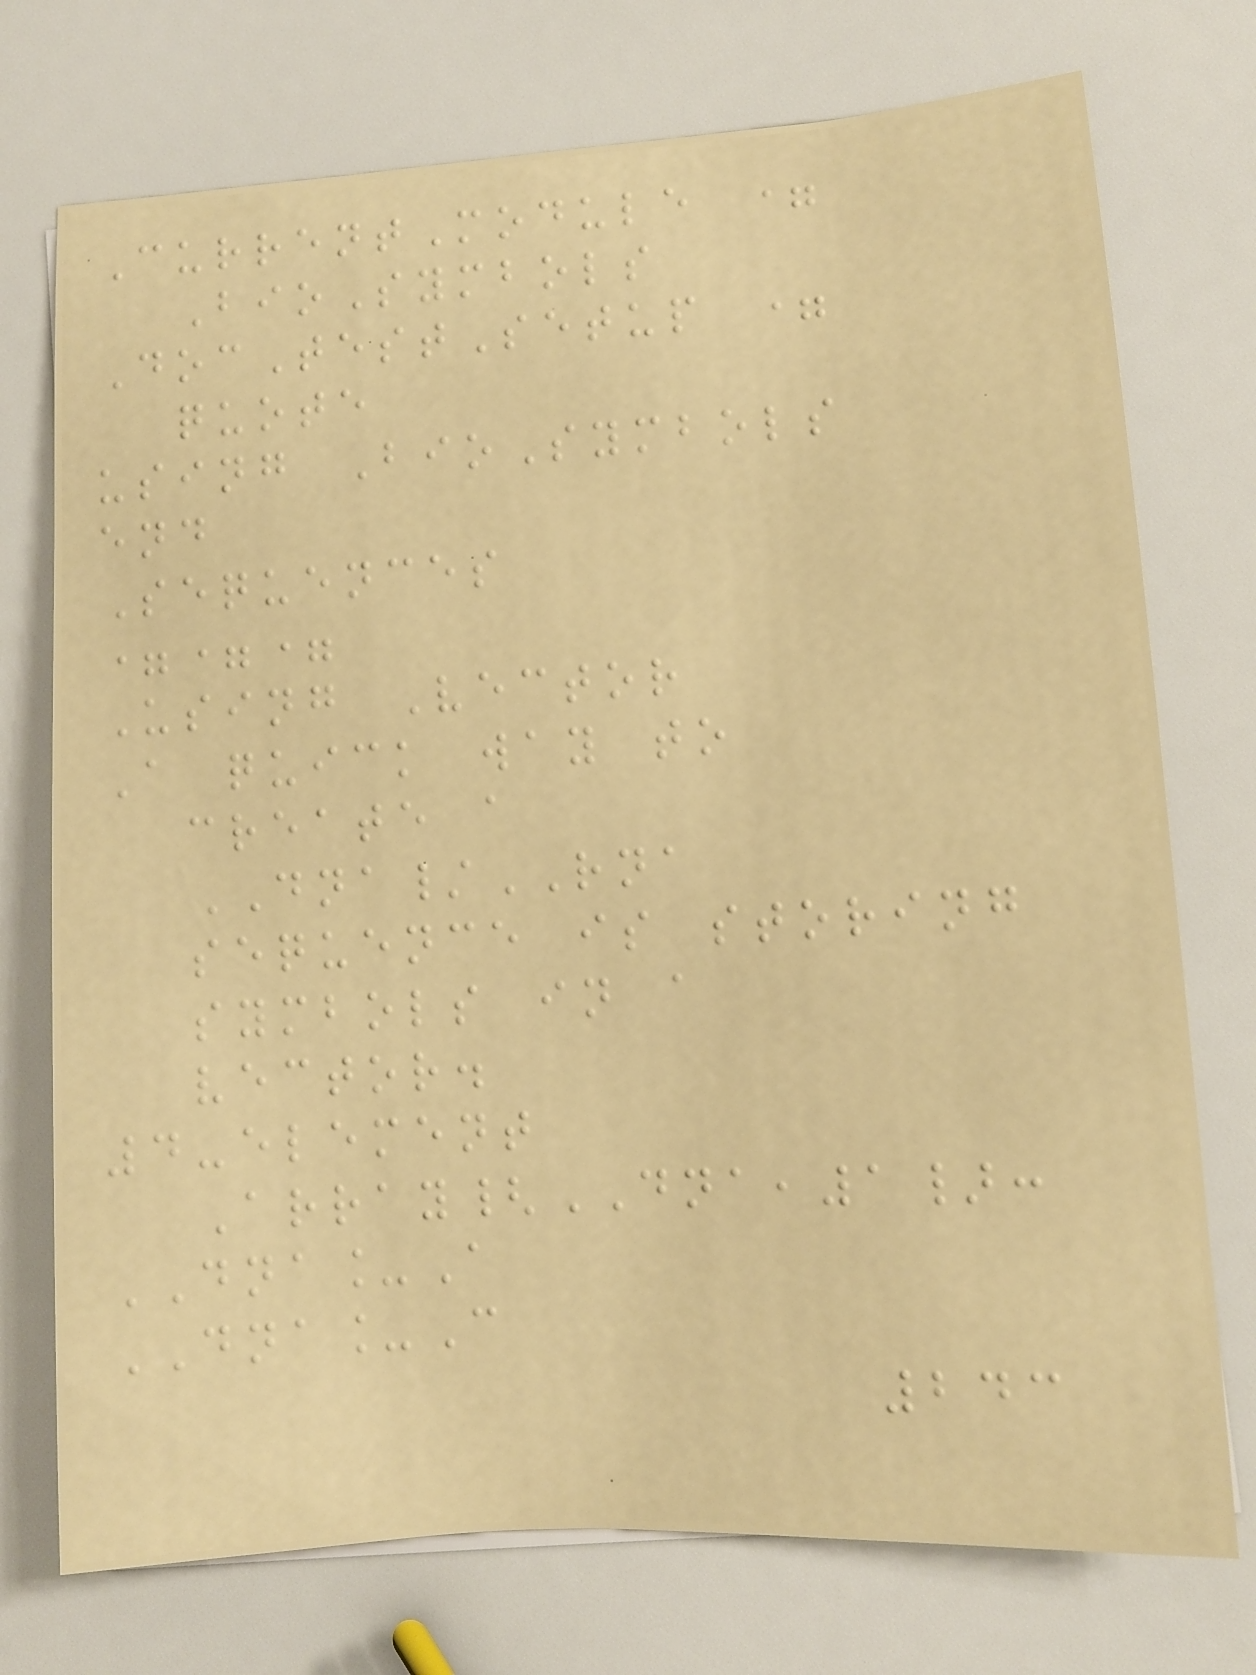CurrentModule =
BioSymbols
DocTestSetup =
quote
using BioSymbols
end
Sequences
===
Using Vector
A quick way to
create a
DNA/RNA
sequence is storing
symbols in a
vector.
4-element
Array{DNA,1}:
DNA_A
DNA_C
243
